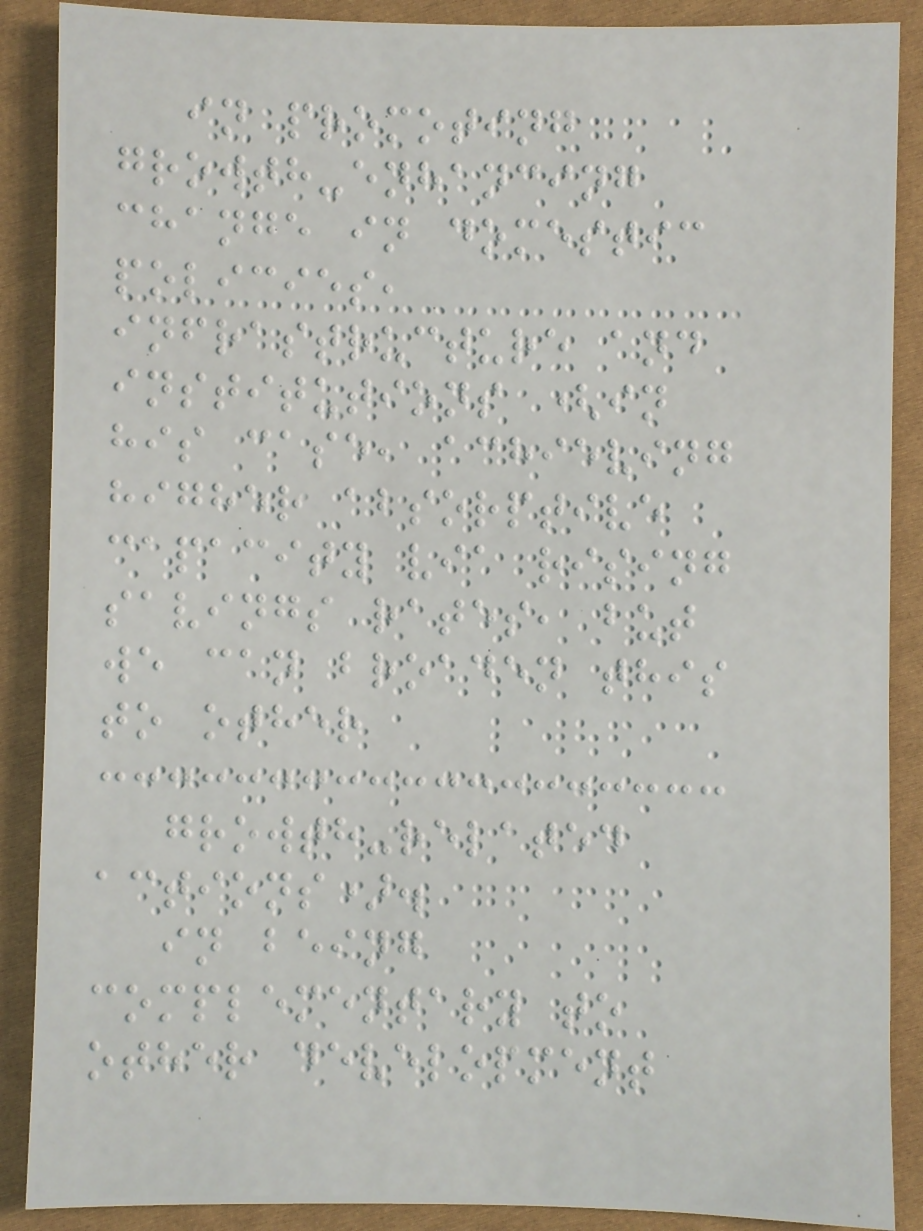in promoting
growth-enhancing
change in domestic
policies,
infrastructure and
institutions (in
his case, achieving
higher absorptive
capacity via rising
savings rates, but
we can broaden this
to other
growth-related
actions).
in being
complementary to
other development
